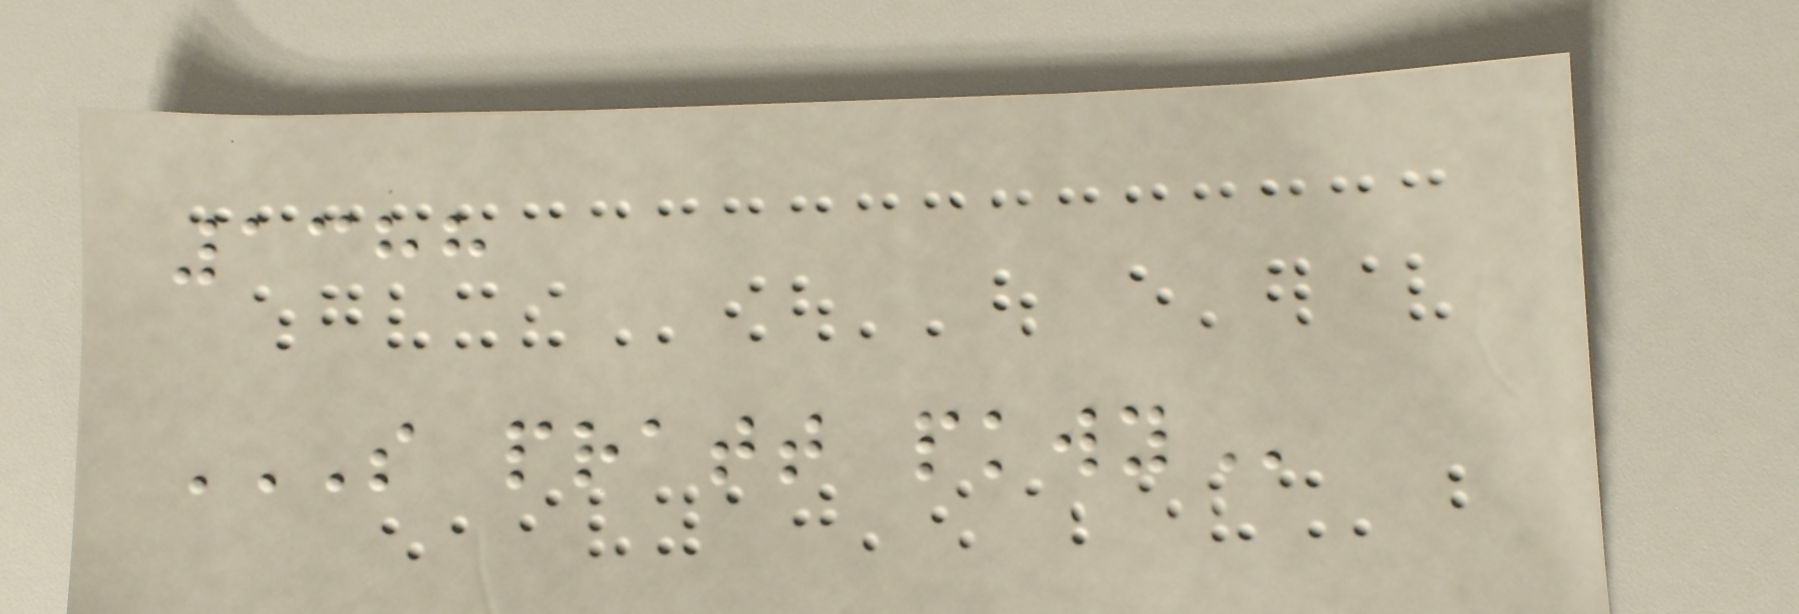1388
S PRATT PKWY
